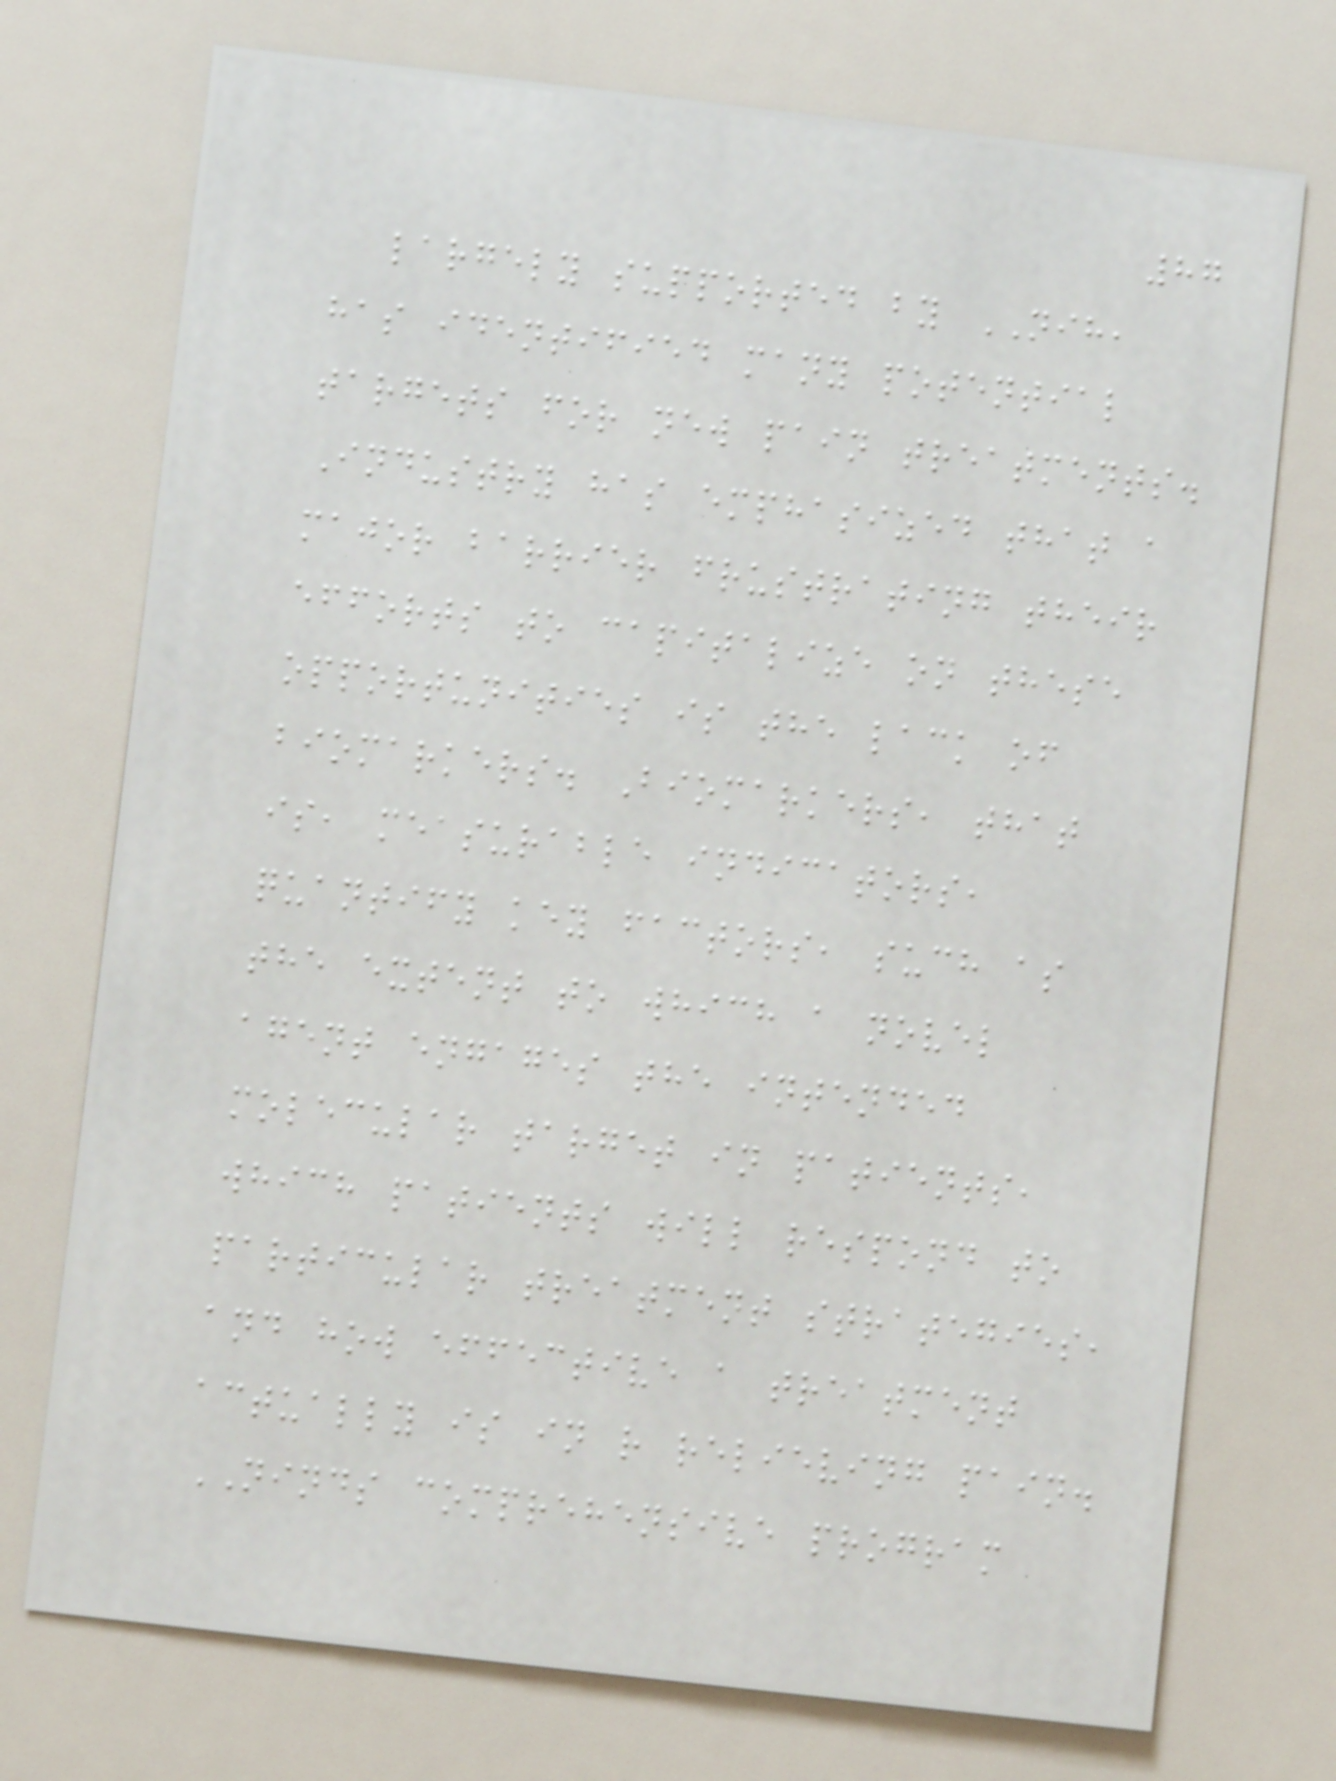87
largely supported by NIH,
has identified many potential
targets for new pain treatments.
Industry has emphasized that a
major barrier frustrating their
efforts to capitalize on these
opportunities is the lack of
biomarkers. Biomarkers, that
is, measurable indicators,
quantify key factors, such as
the extent to which a novel
agent engages the intended
molecular target in patients,
which patients will respond to
particular treatment strategies,
and how effective a treatment
actually is in r relieving pain.
NINDS comprehensive program
